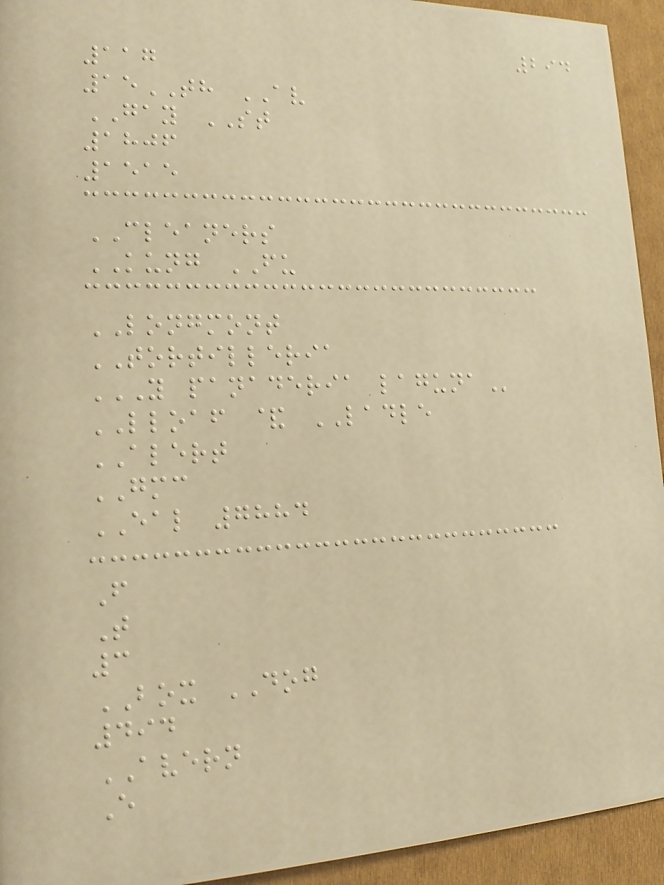294
117
15TH AV
GAY ST
1806
1515
CLEANERS
KUNG FU
LONGMONT
TORTILLERIA
Y PANADERIA LAGUNA
LLOAF & LADLE
ALERT
GMC
EAL 7884
F
T
3
BOX DOG
494
AVERN
E
